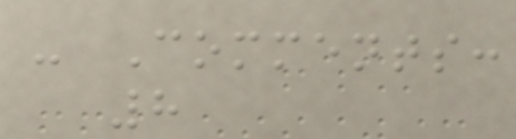- Comments:
8
